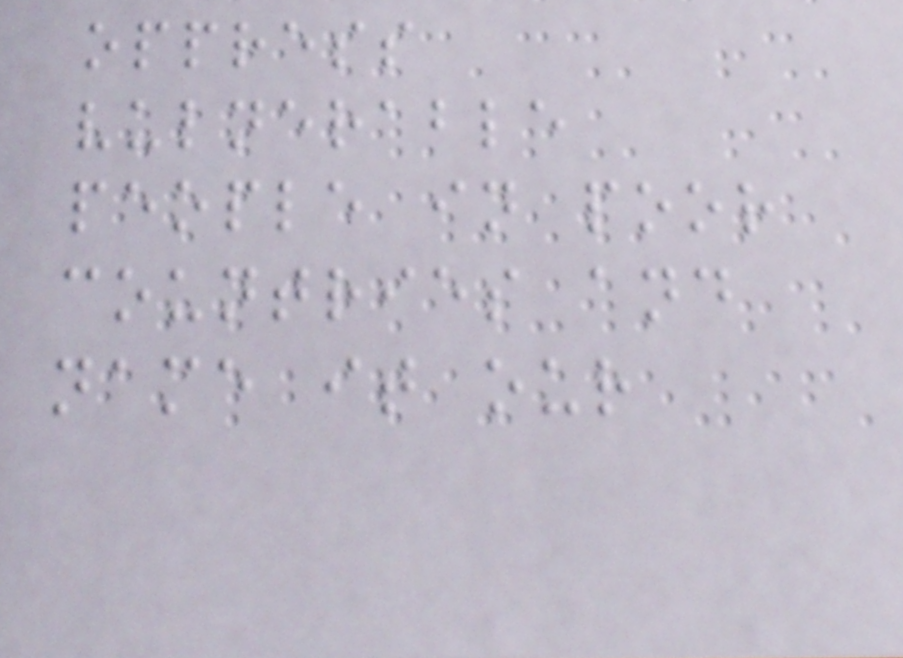oppress
vulnerable
people in poor
countries and
name it our
